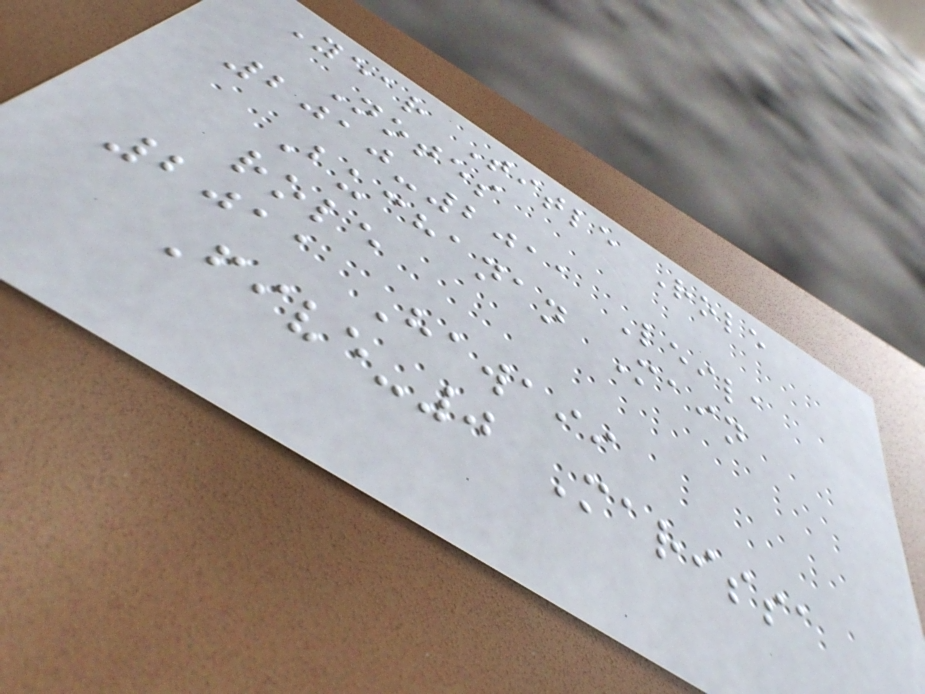Year Title Role
Notes
2010-2011 Leila
Buchanan Main
role
2011 Hawaii
Five-0 Marissa
